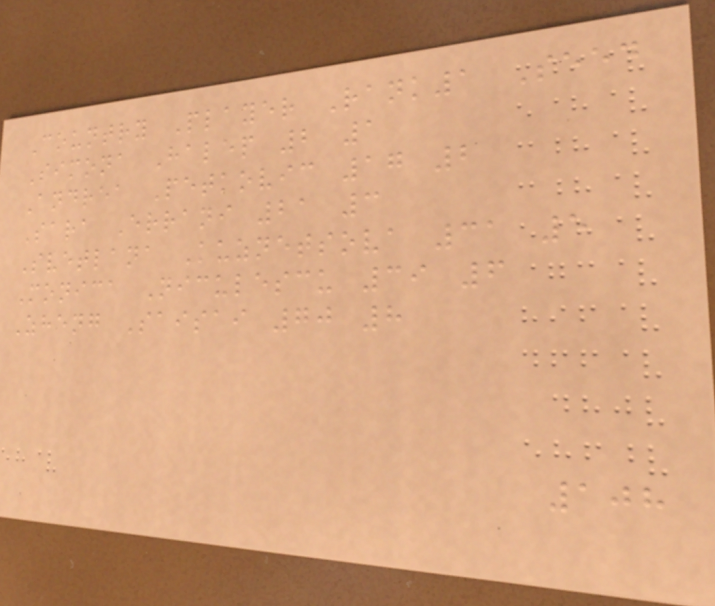Country Player Rank1 Seed
Simona Halep 2 1
Andrea Petkovic 17 2
Sara Errani 21 3
Svetlana Kuznetsova 31 5
Monica Niculescu 39 6
Zheng Saisai 70 8
108
